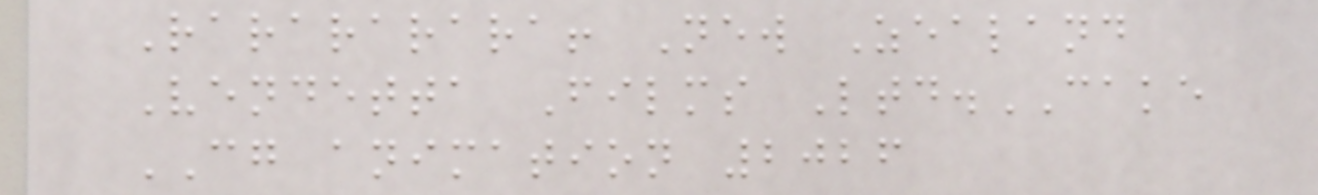Rarararara! New Zealand
Vendetta Films Ltd.CAKE
CG animation 2026
